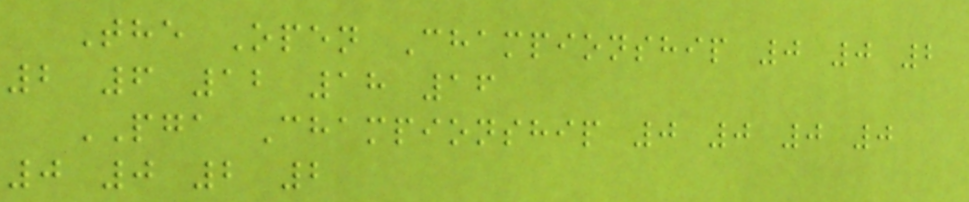The Open Championship 0 0 2
2 6 12 18 16
PGA Championship 0 0 0 0
0 0 2 2
